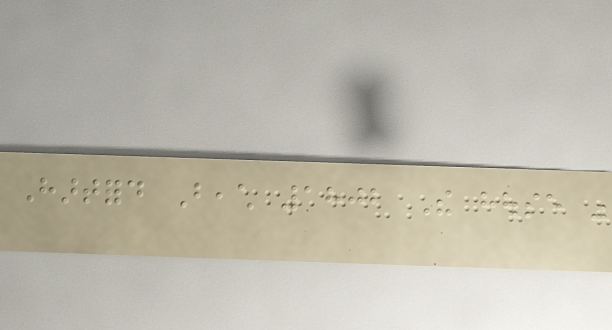Hartford Beach 1802 The house was
